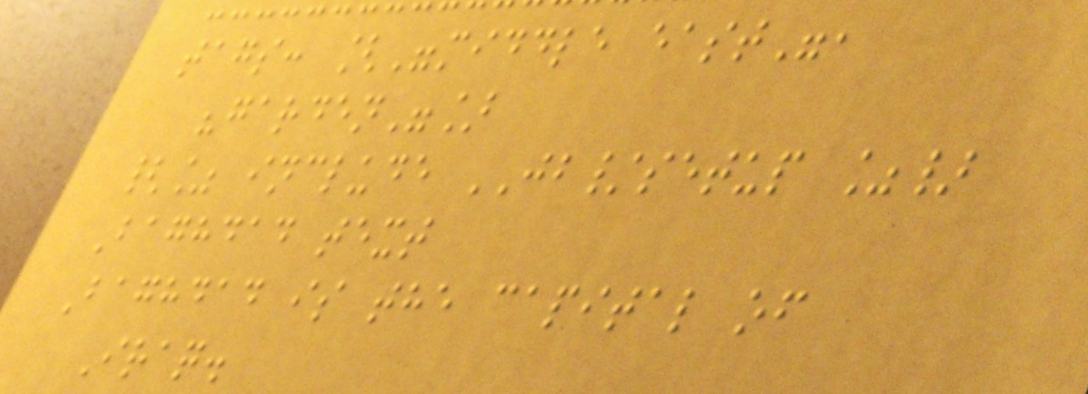tags: ["middle east",
"garden"]
{% include JB/setup %}
Baghdad text
Baghdad is the capital of
Iraq.
